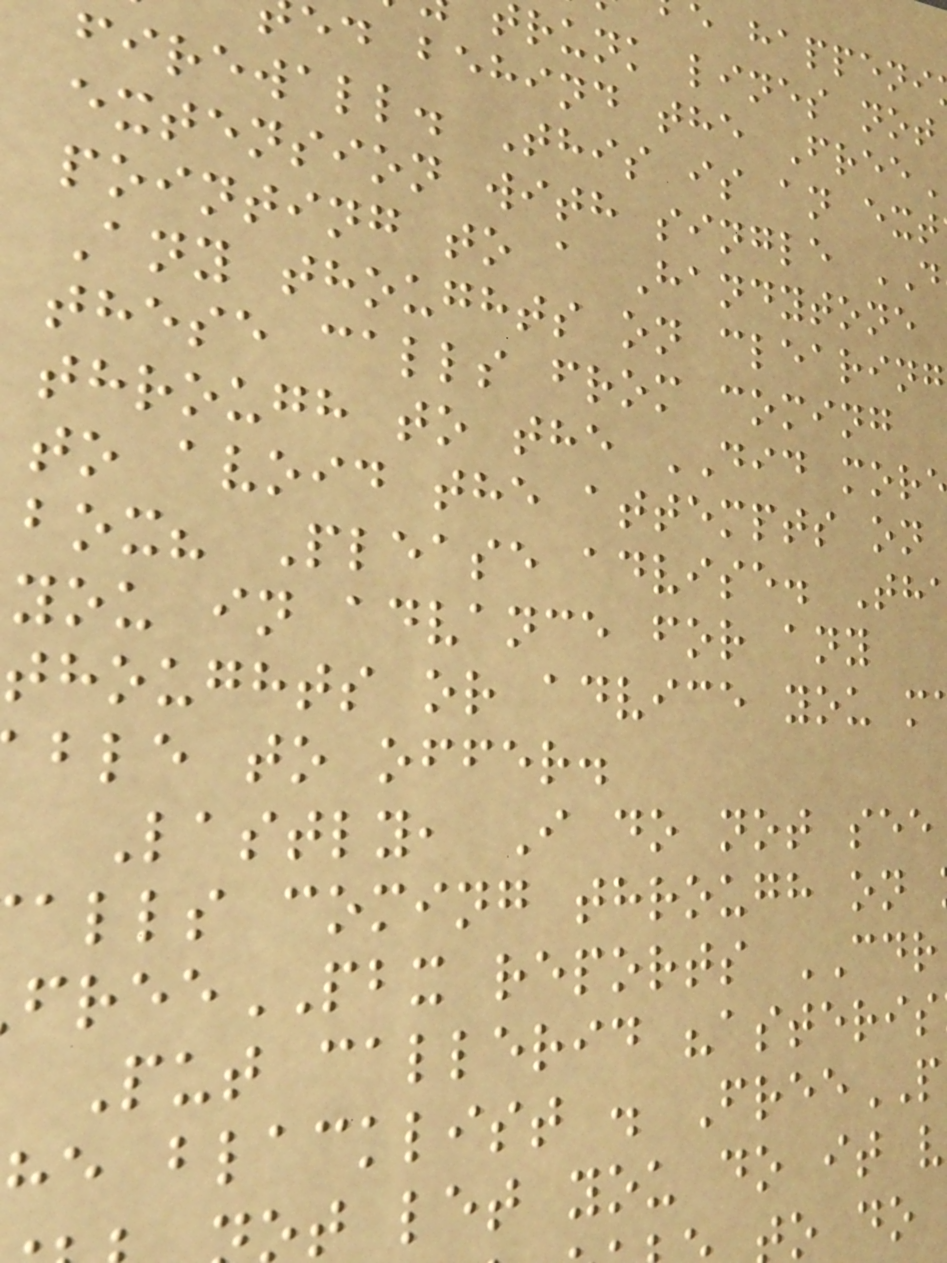e happeni
runk lines not
ed behind the Free
firewall. This is an ext
extension with single
pointing to a Handytone
Any thoughts on clearing
these calls from coming
through to the DID mor
to avoid the attempts on
box? Please advise. Th
you in advance for any
thoughts or advice you m
ble to offer.
Lastly, I do not see
alls coming through on
reePBX reports CDR
Put callerid "asteris
he blacklist . Free
t let you do it v
